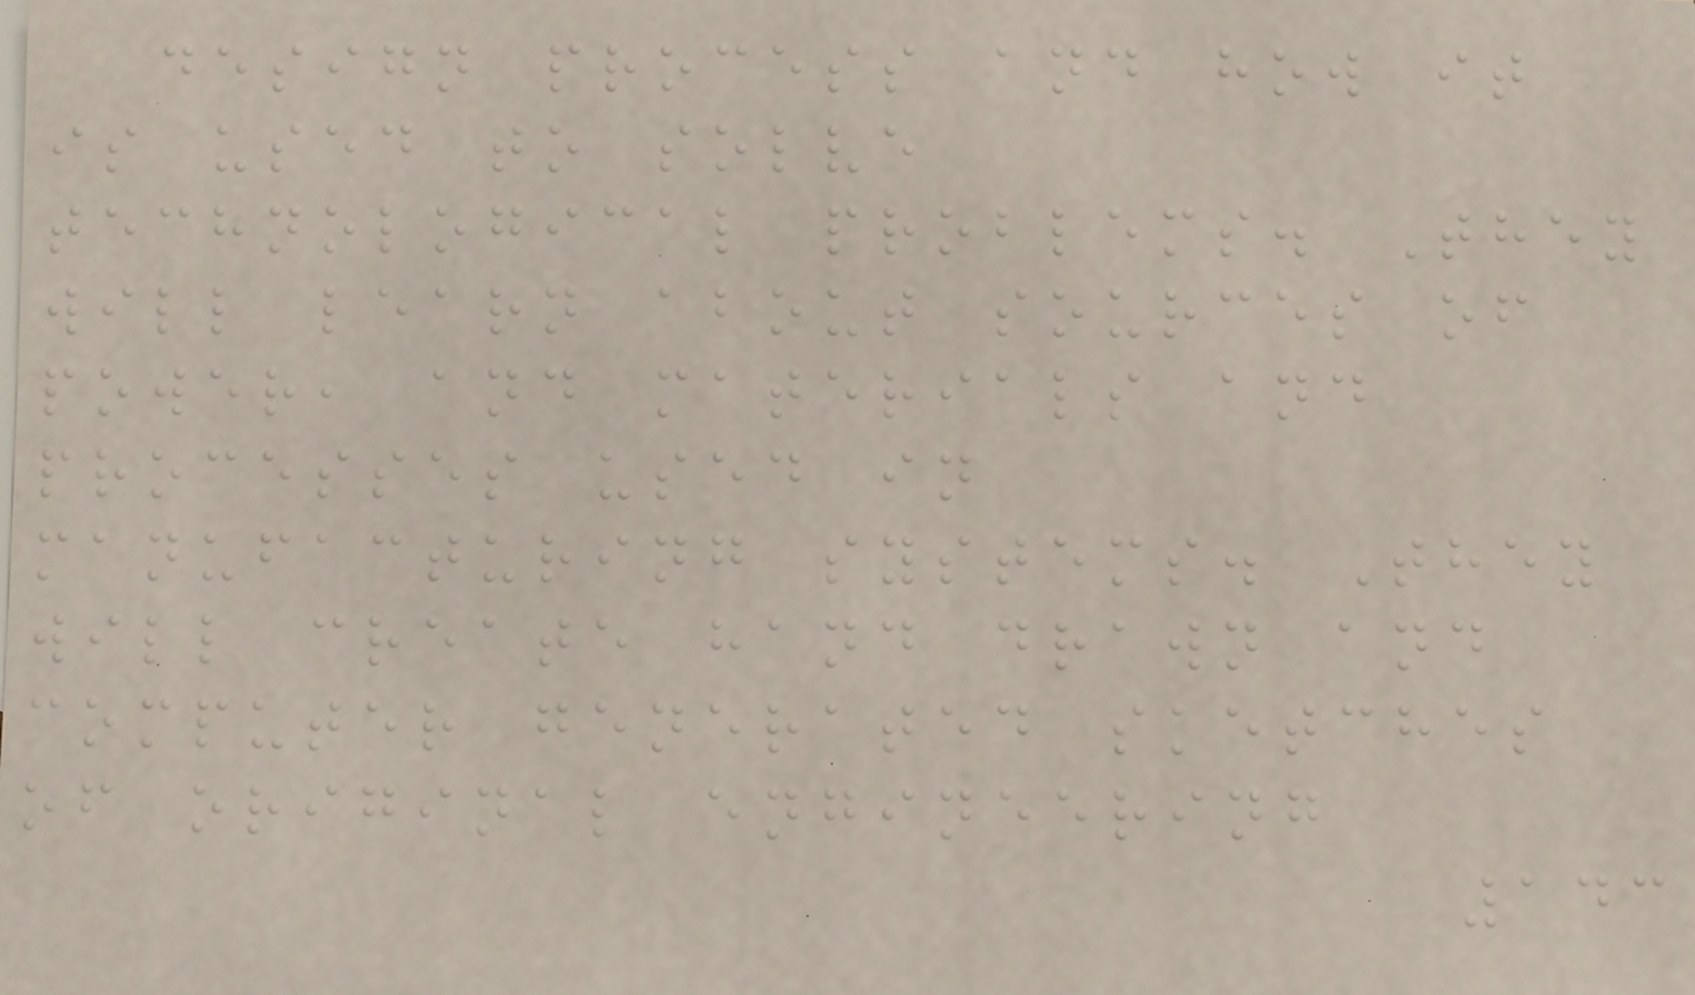design process and how it
is used to solve
technological problems. They
will learn about sources of
power, and materials and
processes used in
manufacturing systems. They
will create hand drawn and
computer generated sketches
of original engineering
143
